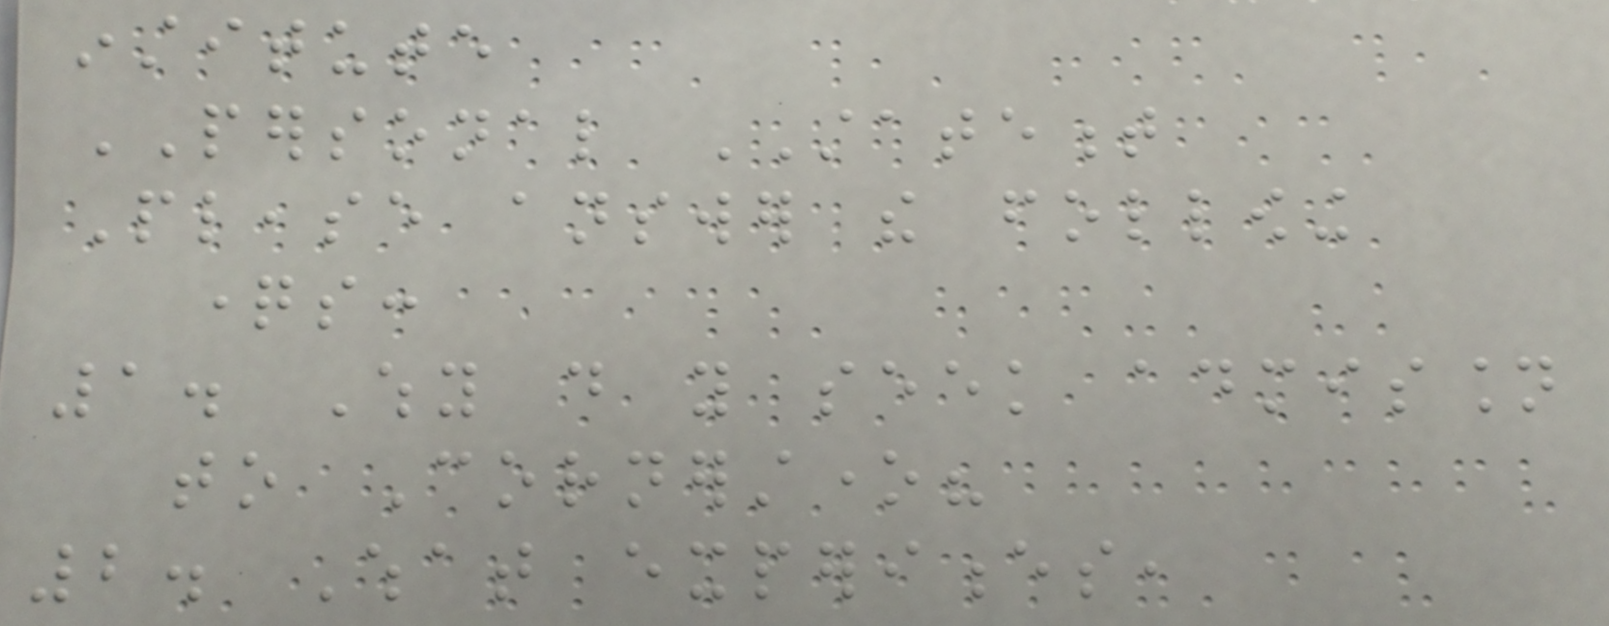institute
PERSONAL STATEMENT
Please answer the following
questions:
1. Why do you seek admission
to Cornerstone?
2. What experiences,
